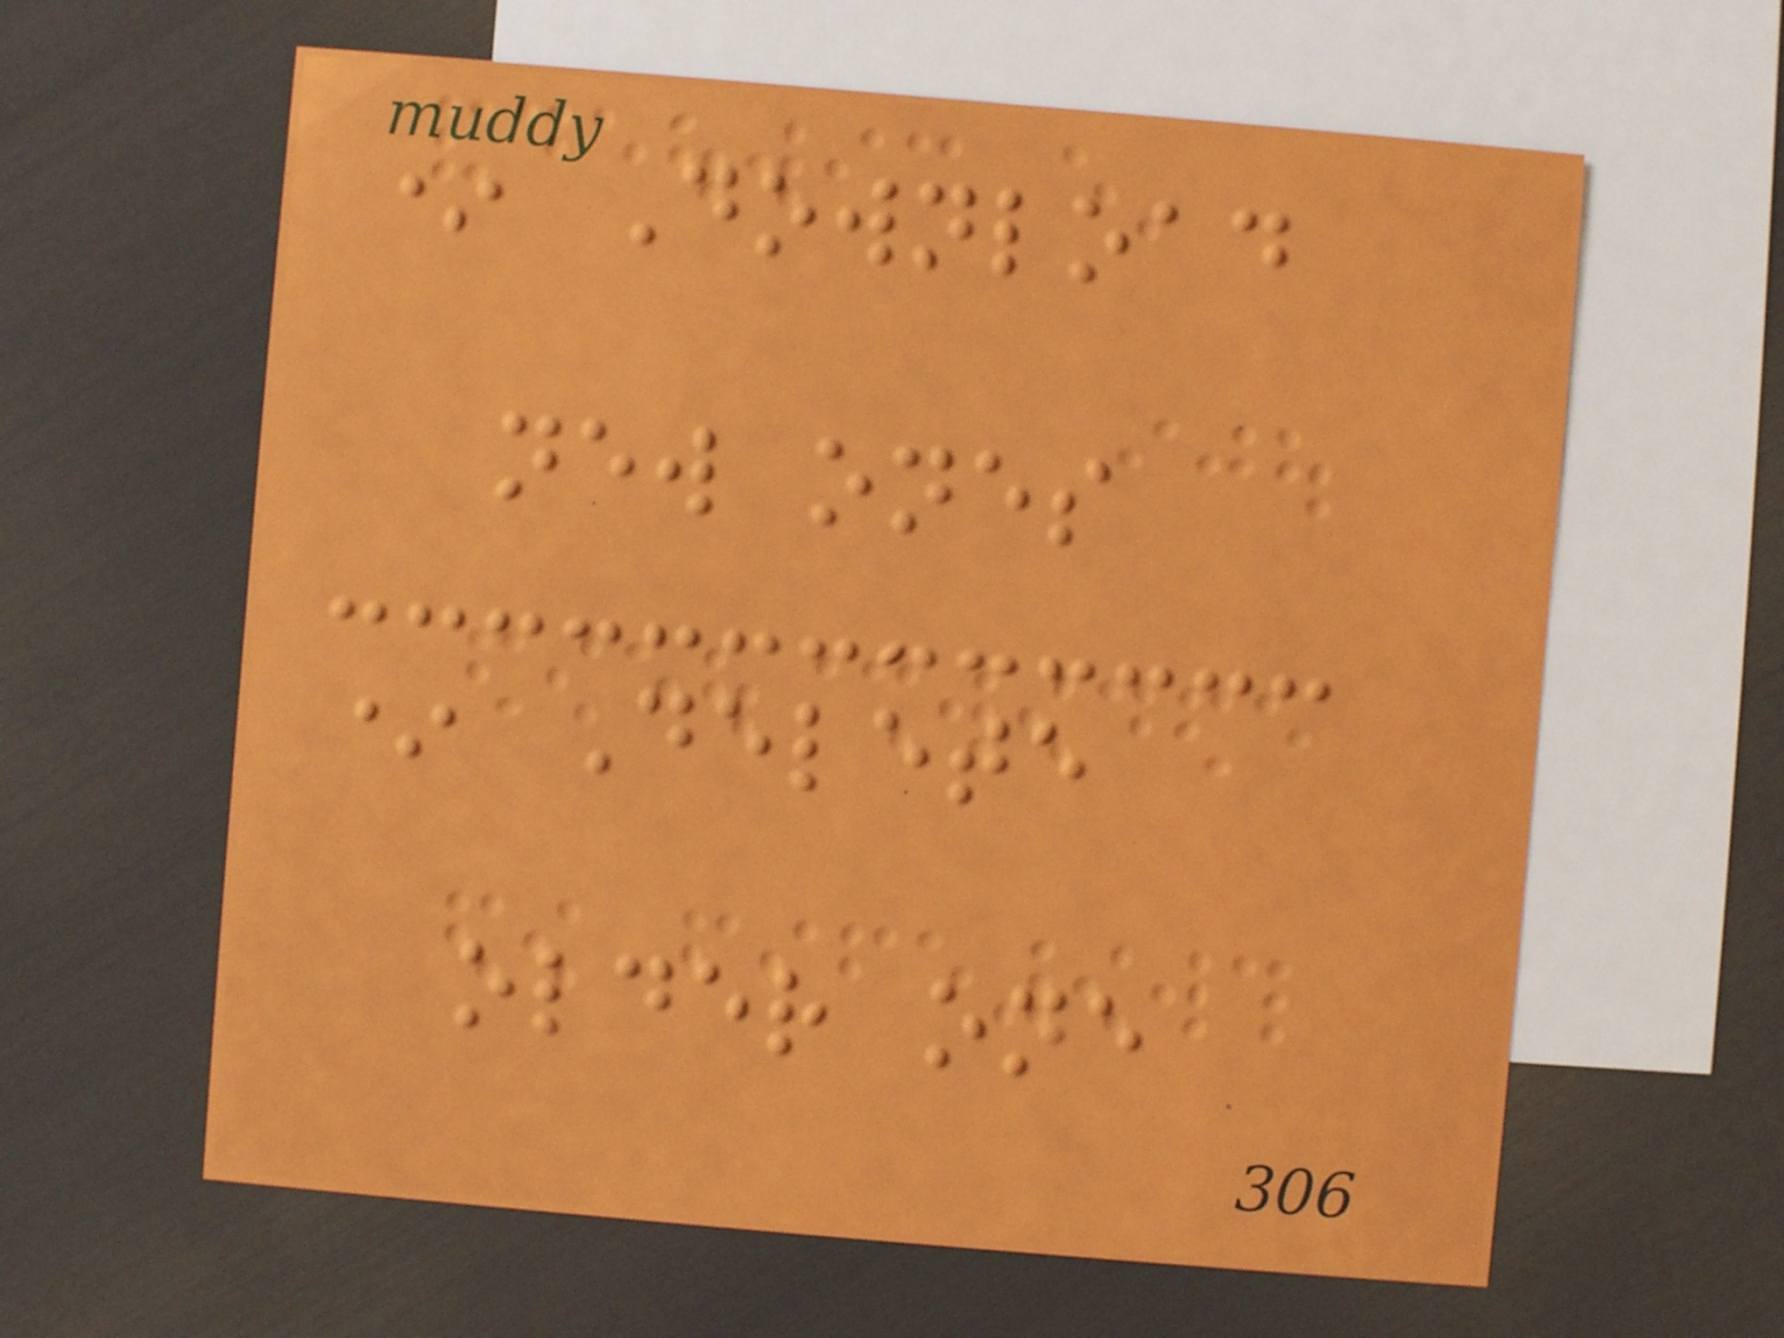* Download
new ones
* Delete
older one
